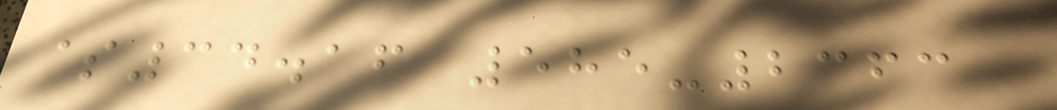$34.16 585-2363
